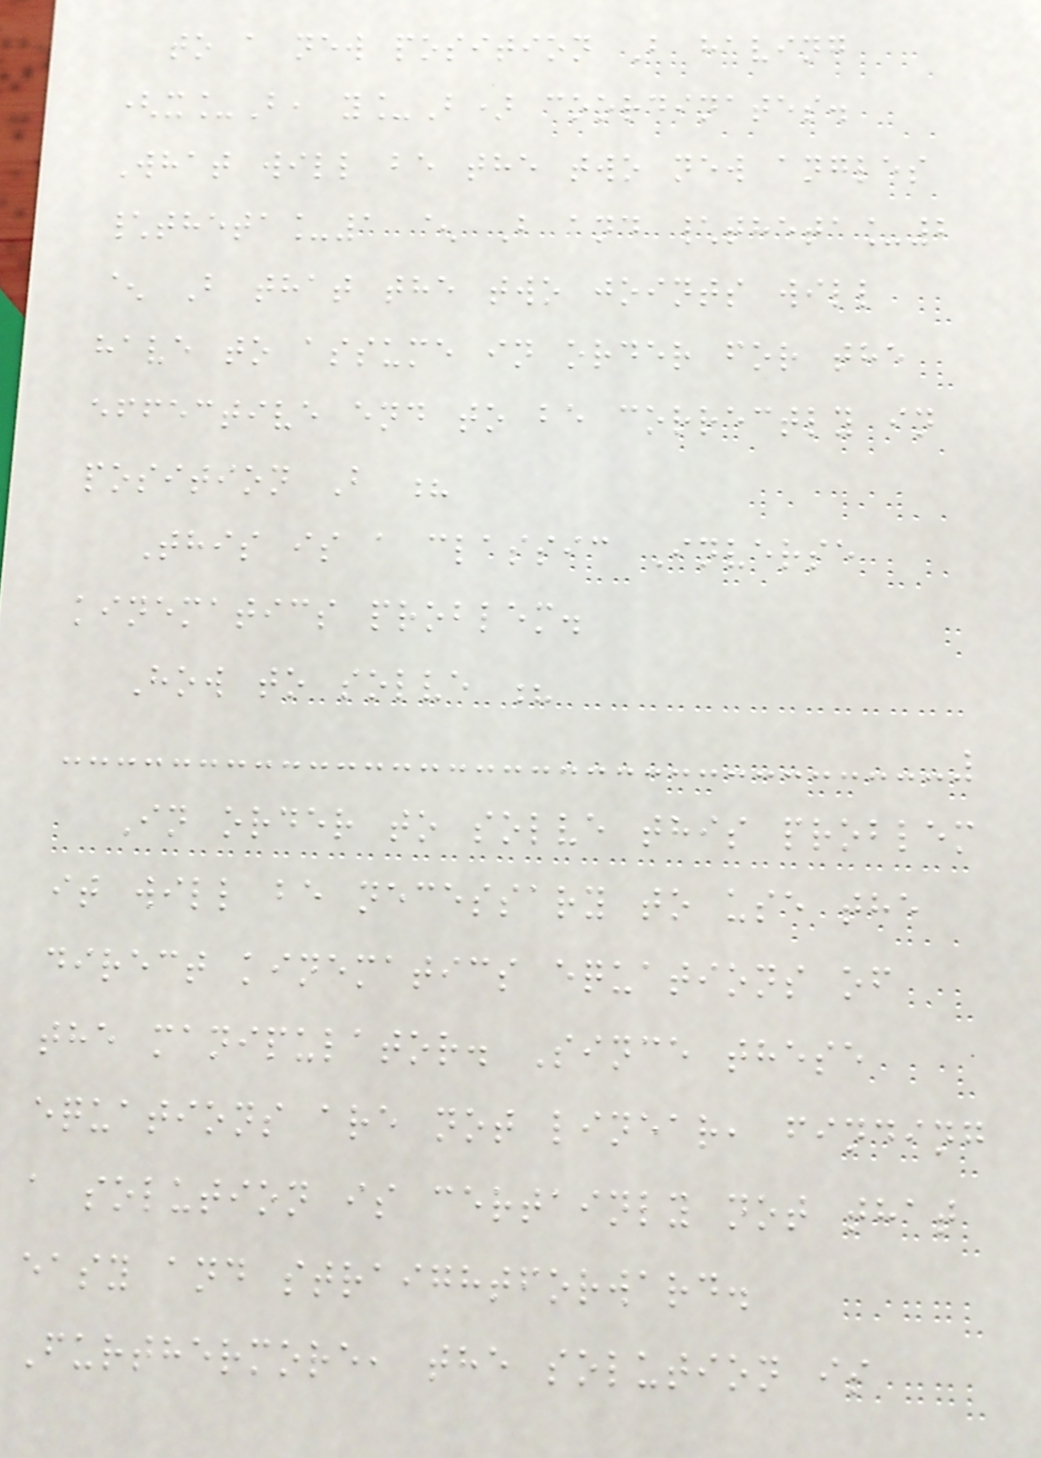to a new position B having
(x_B, y_B) coordinates.
What will be the two new angles
\theta_1 ^ B and \theta_2
^ B that the two joints will
have to assume in order for the
effective end to be correctly in
position B ?
This is a classic Inverse
kinematics problem.
How to solve ?
In order to solve this problem
it will be necessary to use the
direct kinematics equations of
the manipulator. Since these
equations are not linear, finding
a solution is certainly not that
easy and straightforward.
Furthermore, the solution is
